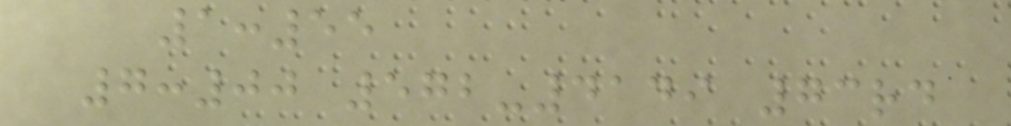1:55
7:00 572-4149 73rd
